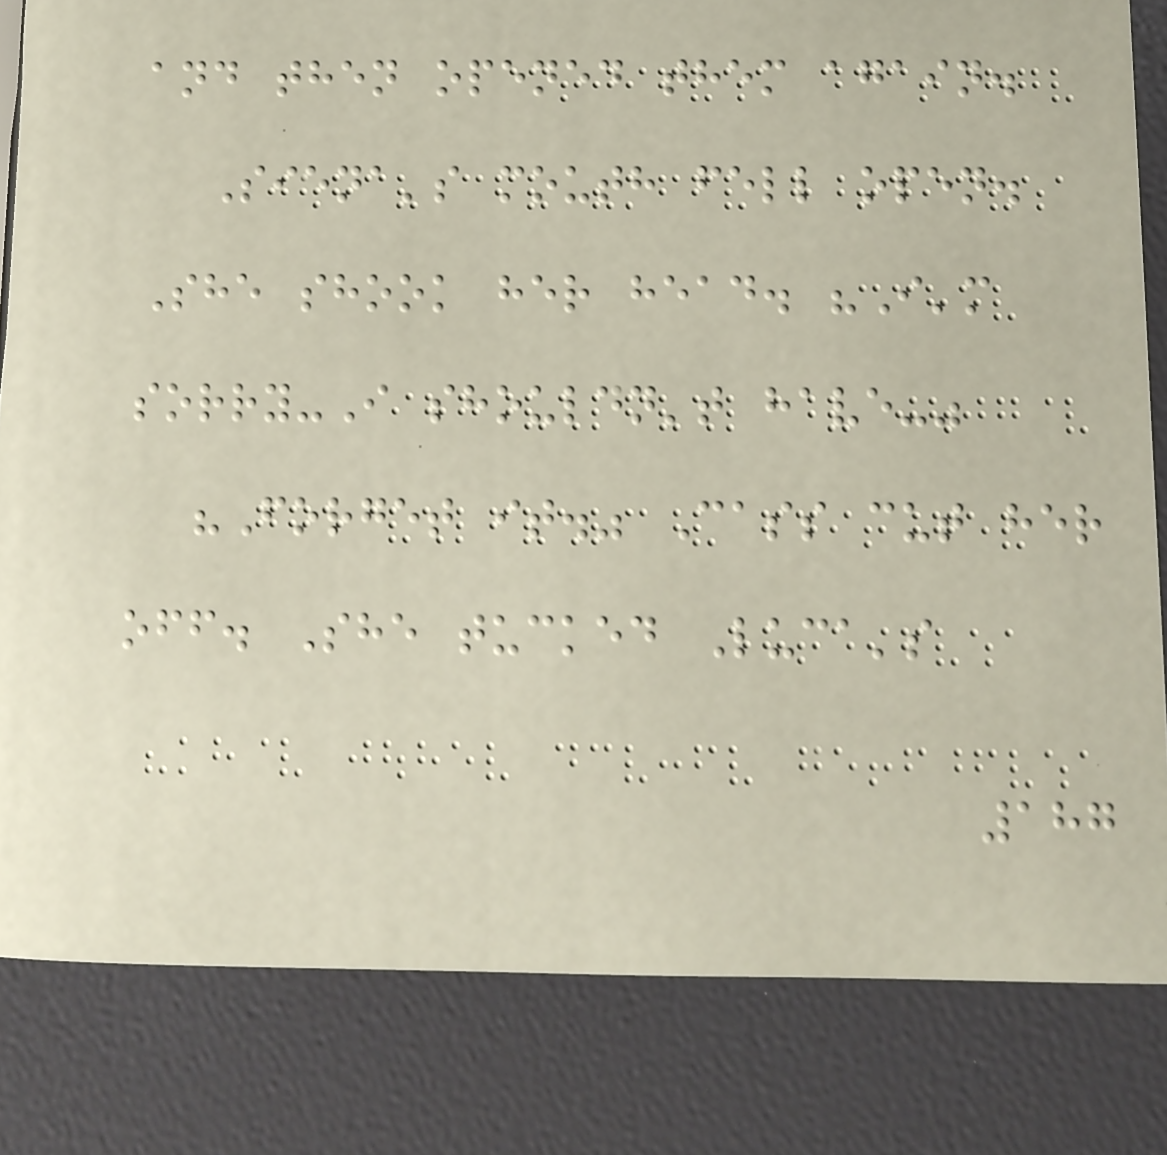and then opened them again.
Siena's mouth fell open.
She shook her head. "I'm
sorry-I shouldn't have-"
"Forget it." Cass cut her
off. She tucked Luca's
187
